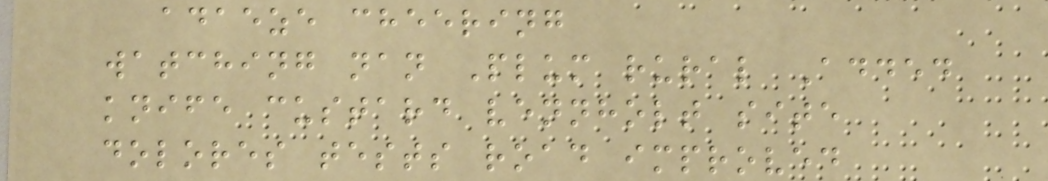adaeze cheering
watching nan Plum rural Added
knife custard vennholt site
dolores tests road improved
